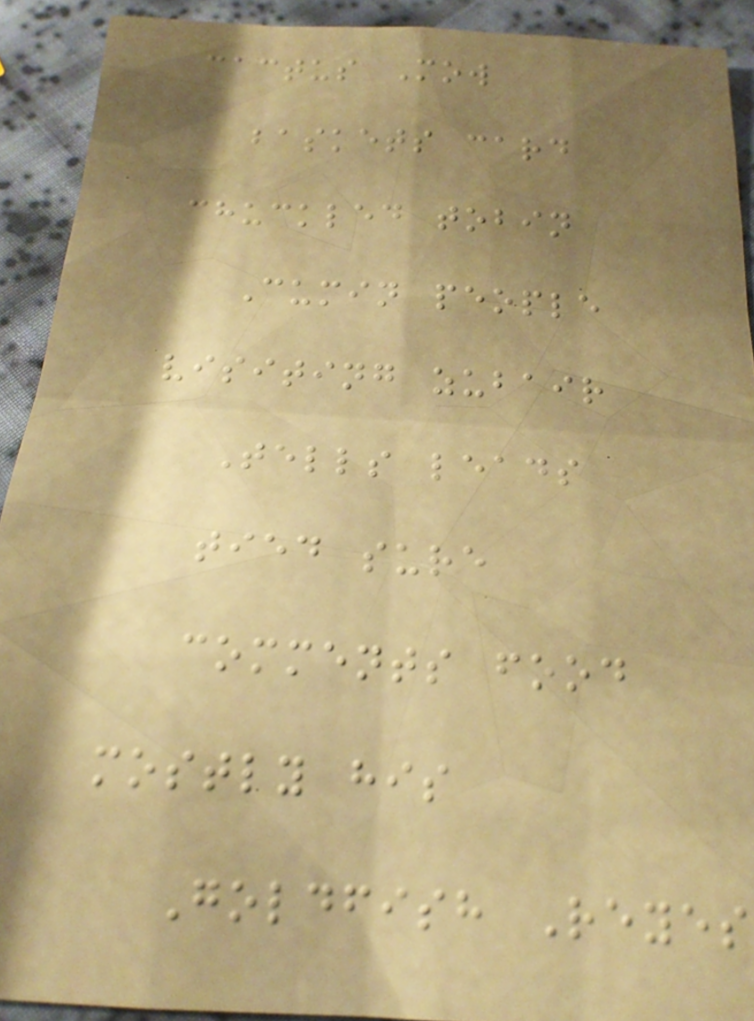cactus Mow
baskets card
chuckled tobin
Cumin people
visiting zubair
Tells leads
tied sure
comments food
mostly his
Goldfish Reyes
